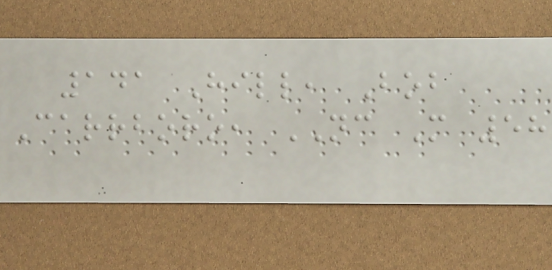141 Hill, Bob
Carrboro, NC M 58
